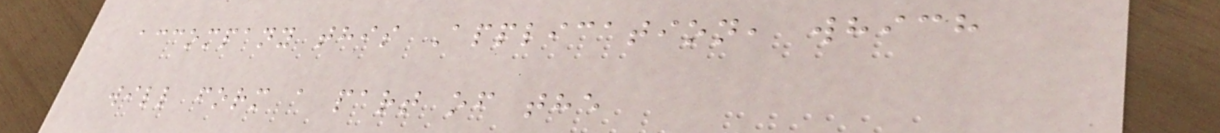accompany this Application, which
will form a part of the
